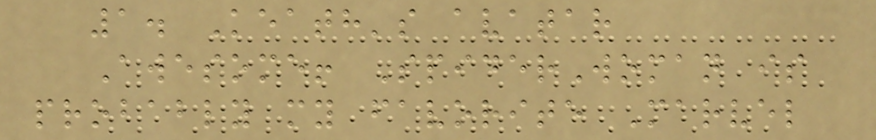1. Keath's avatar
Awesome! SpiderWoman is
probably my favorite Marvel
